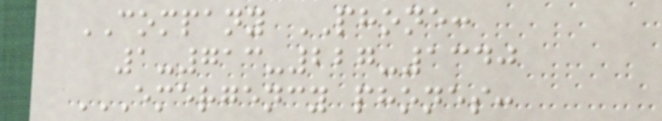COMPANY PHONE:
1-713-227-1340
EMERGENCY PHONES:
